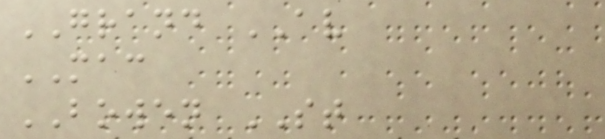GRAND AV
MAC
BOWEN ST
